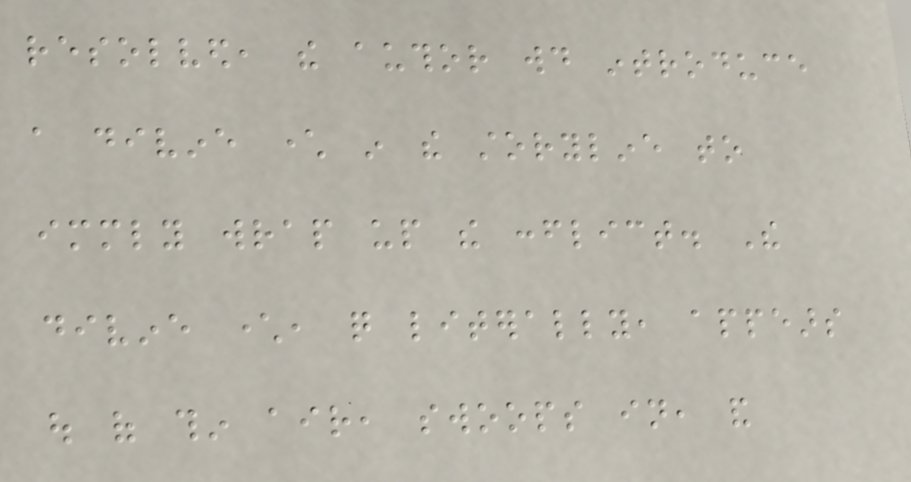resolved, the author would introduce
a divine character in the storyline to
immediately wrap up the conflict. The
divine character, quite literally, appears
out of thin air, swoops in, and
